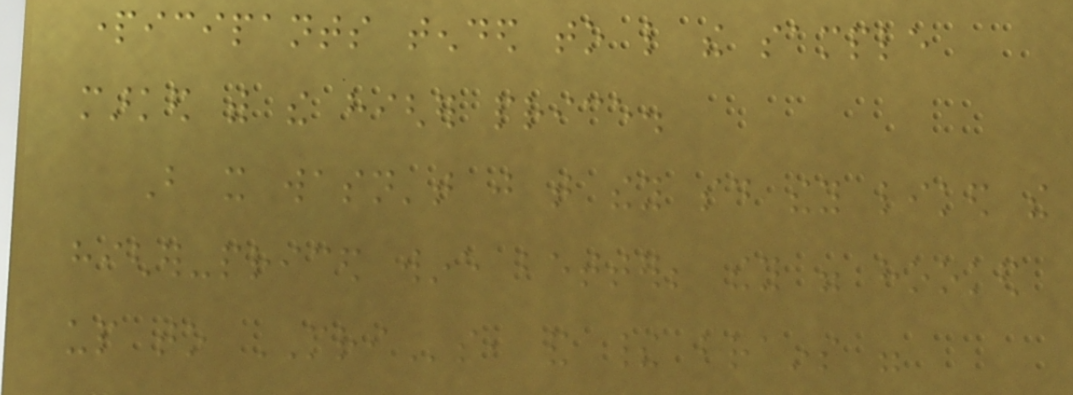participants tended to like the sample
marked with the higher price.
But it wasn't just that they said they liked the
higher-priced wine better; they were hooked
up to MRIs, and their brains were
